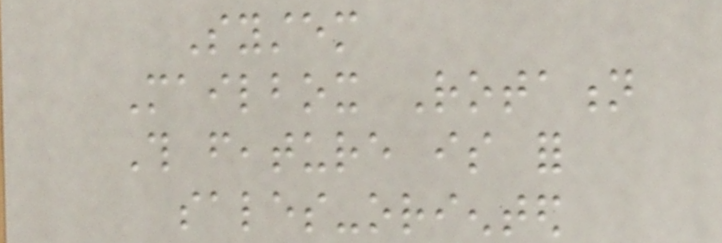System
Mailbox Rotation
This feature is for
sales-oriented
